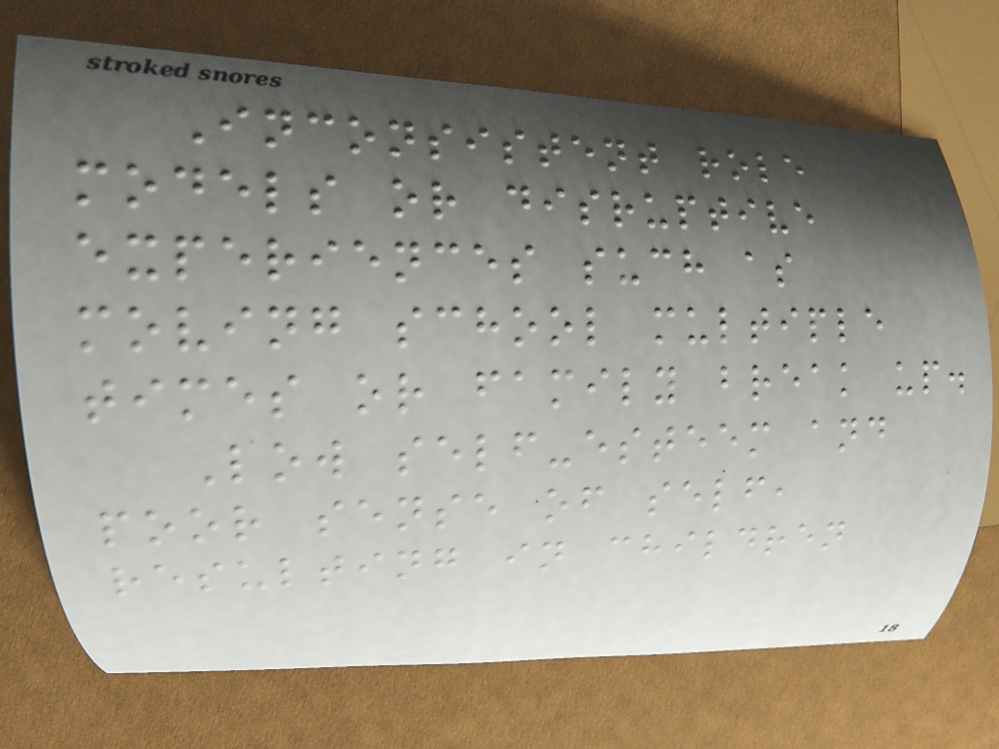Inconsistent role
models or disruptive
experiences such as
moving school multiple
times or family break up.
Low self-esteem and
poor sense of self,
resulting in children
